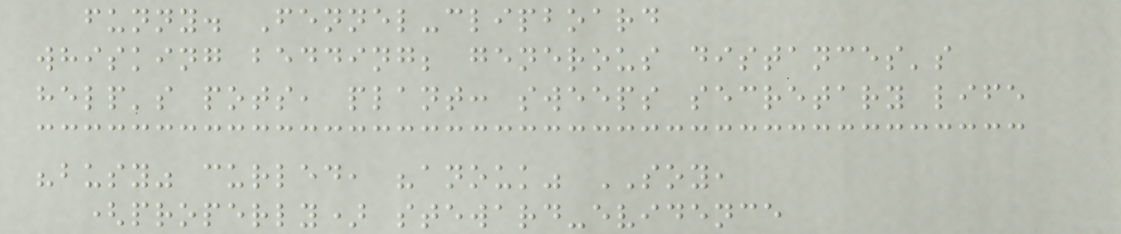funny. Fennel-clipboard
whisking bedding; generous distances's
help's pots, plant: sweeps secretary life
"busy" curled, "anouk" SOY,
(properly) steward-evidence
